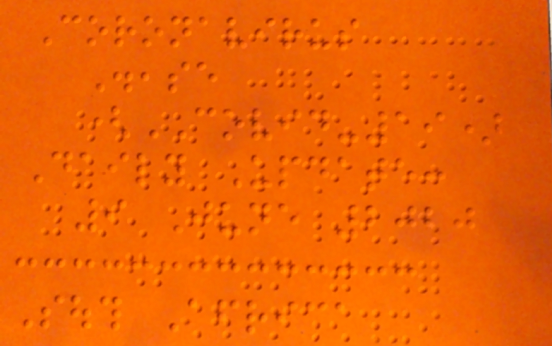Coronavirus
Disease
(COVID-19)
Daily Update:
9 June 2020
South Africa
